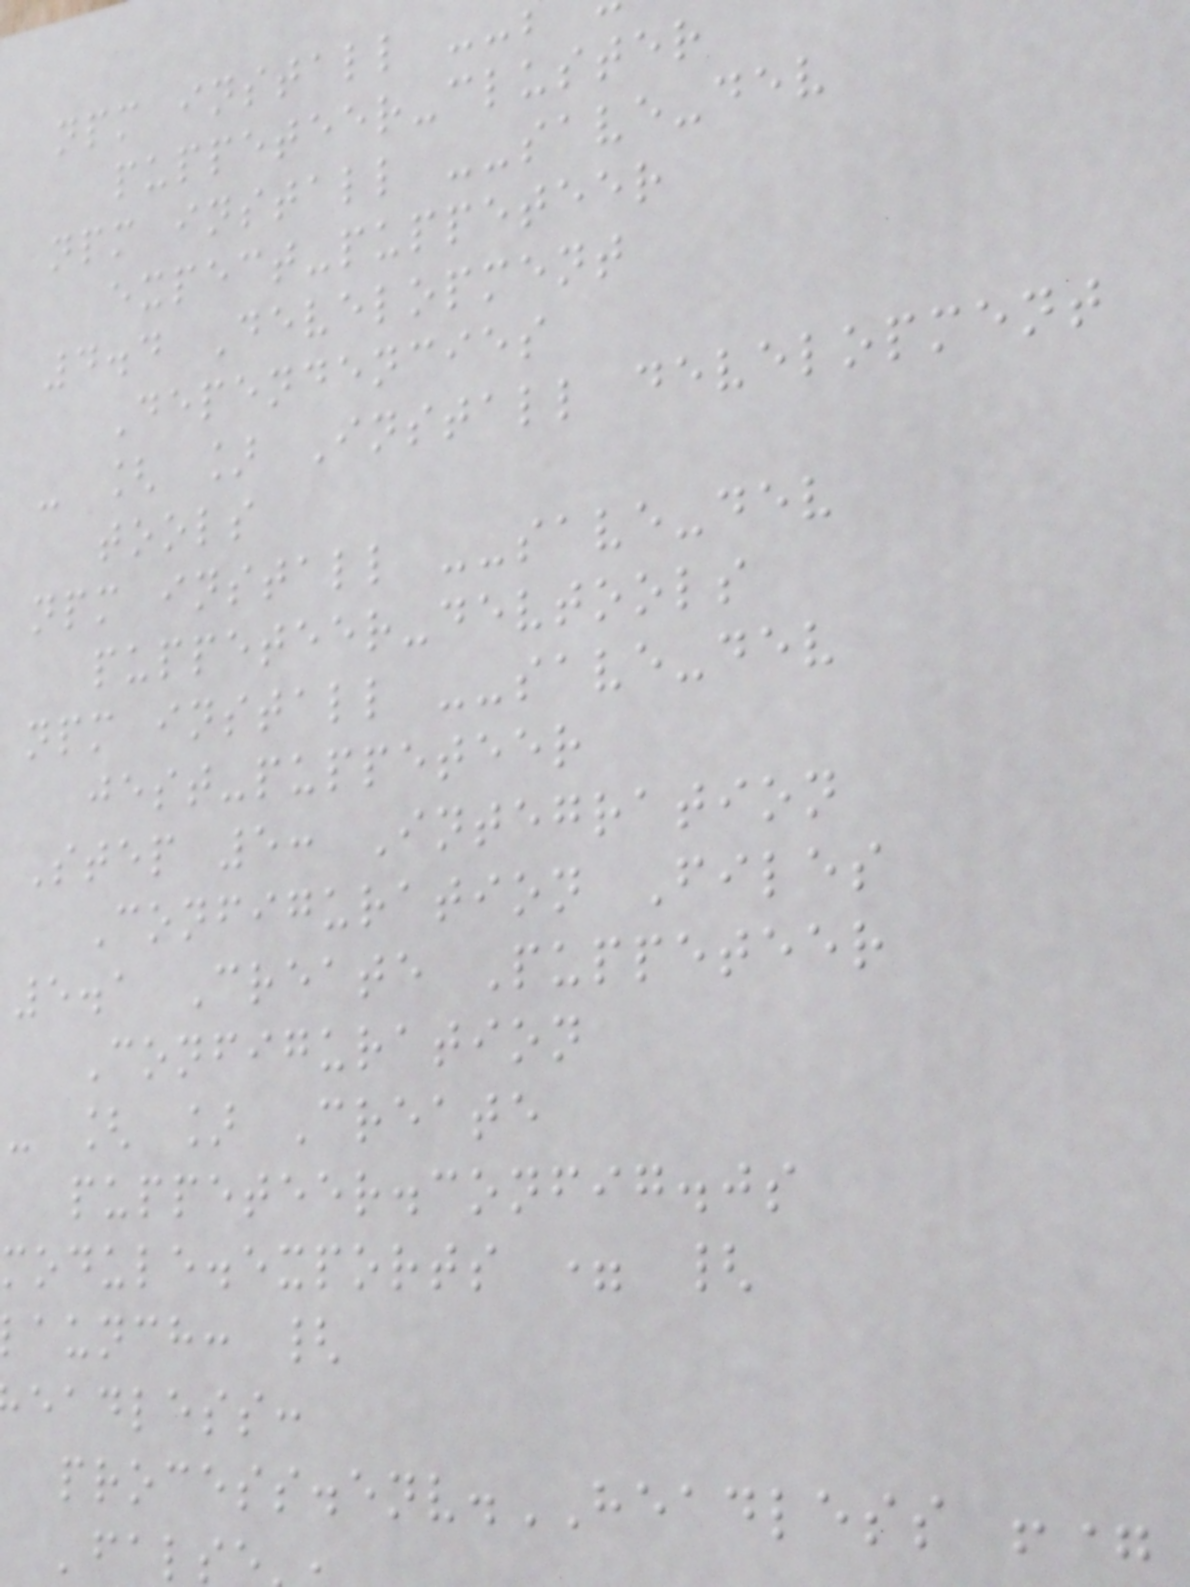npm install -
puppeteer-cluster
npm install --save-dev
expect-puppeteer
4.4 Development
Dependencies
- [ ] Install development
tools
npm install --save-dev
puppeteer-devtools
npm install --save-dev
jest-puppeteer
Step 5: Integration
Configuration Files
5.1 Create Puppeteer
Configuration
- [ ] Create
puppeteer.config.js
module.exports = {
aunch: {
eadless:
process.env.HEADLESS !=
'fals
